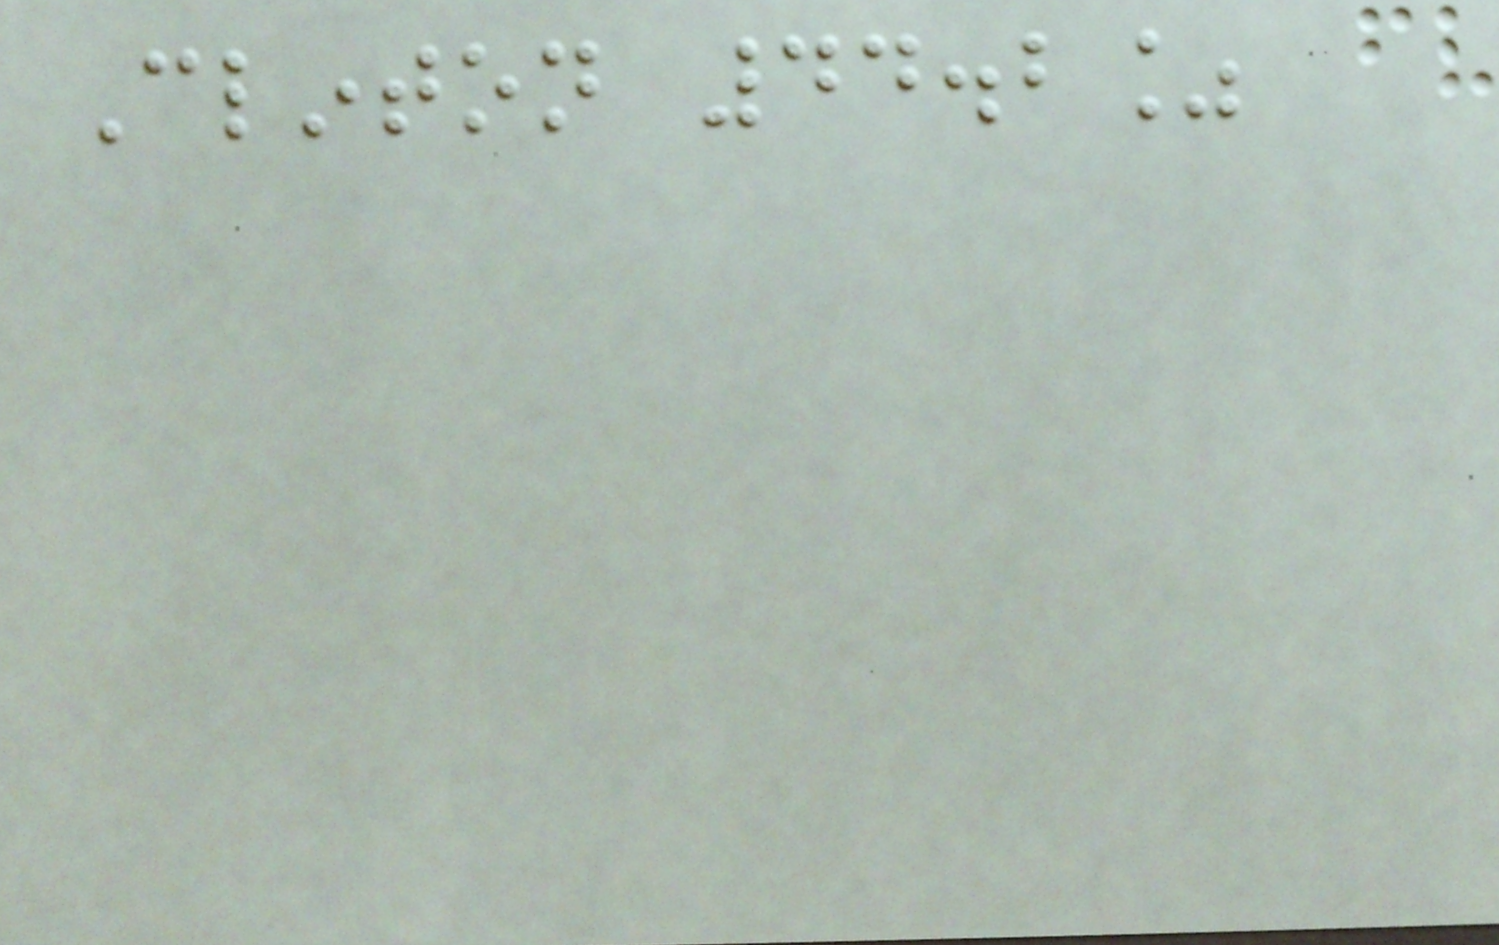Clinton 44.2%
